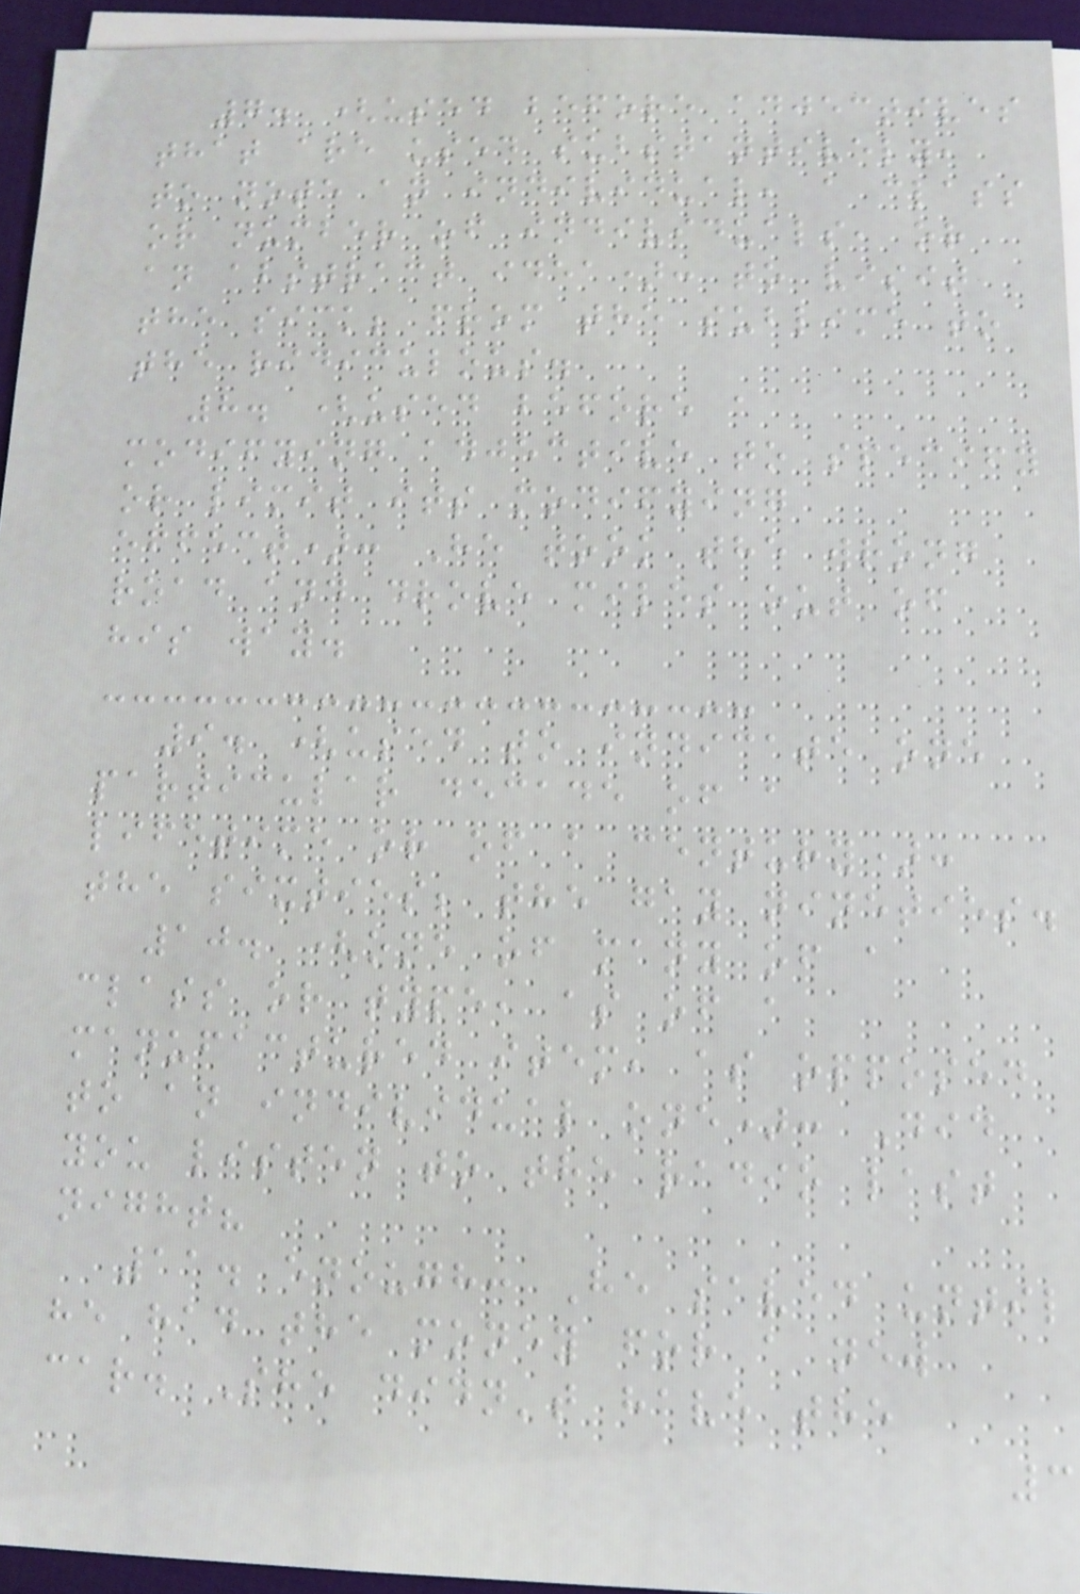7. (used before adjectives
that are used substantively,
to note an individual, a class
or number of individuals, or
an abstract idea): to visit
the sick; from the sublime to
the ridiculous.
8. (used before a
modifying adjective to specify
or limit its modifying
effect): He took the wrong
road and drove miles out of
his way.
9. (used to indicate one
particular decade of a
lifetime or of a century):
the sixties; the gay nineties.
10. (one of many of a
class or type, as of a
manufactured item, as opposed
to an individual one): Did
you listen to the radio last
night?
11. enough: He saved until
he had the money for a new
car. She didn't have the
3
